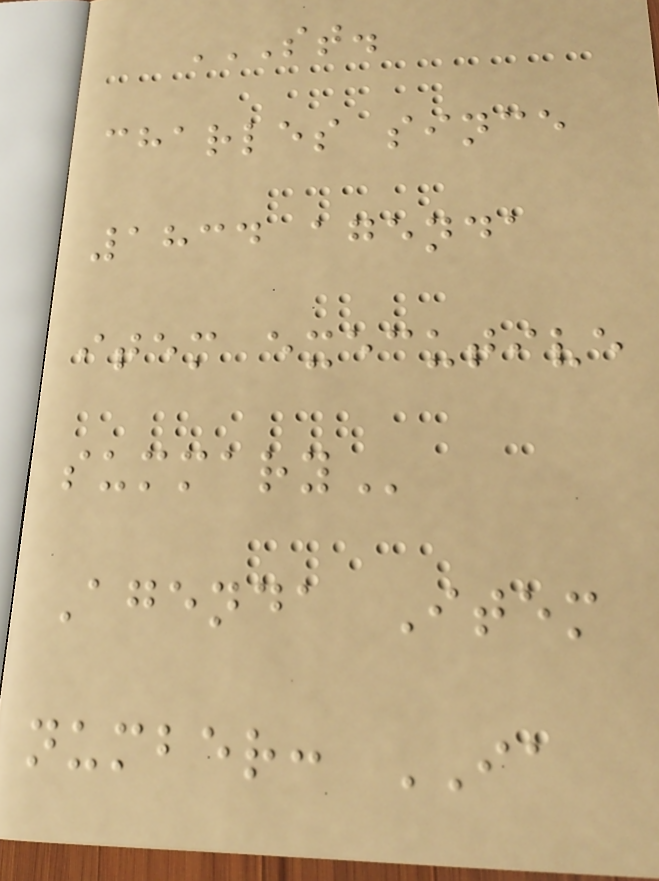ST.
CHARLES SINCE
1834 AGENDA
ITEM EXECUTIVE
SUMMARY
Agenda Item
number: IA
